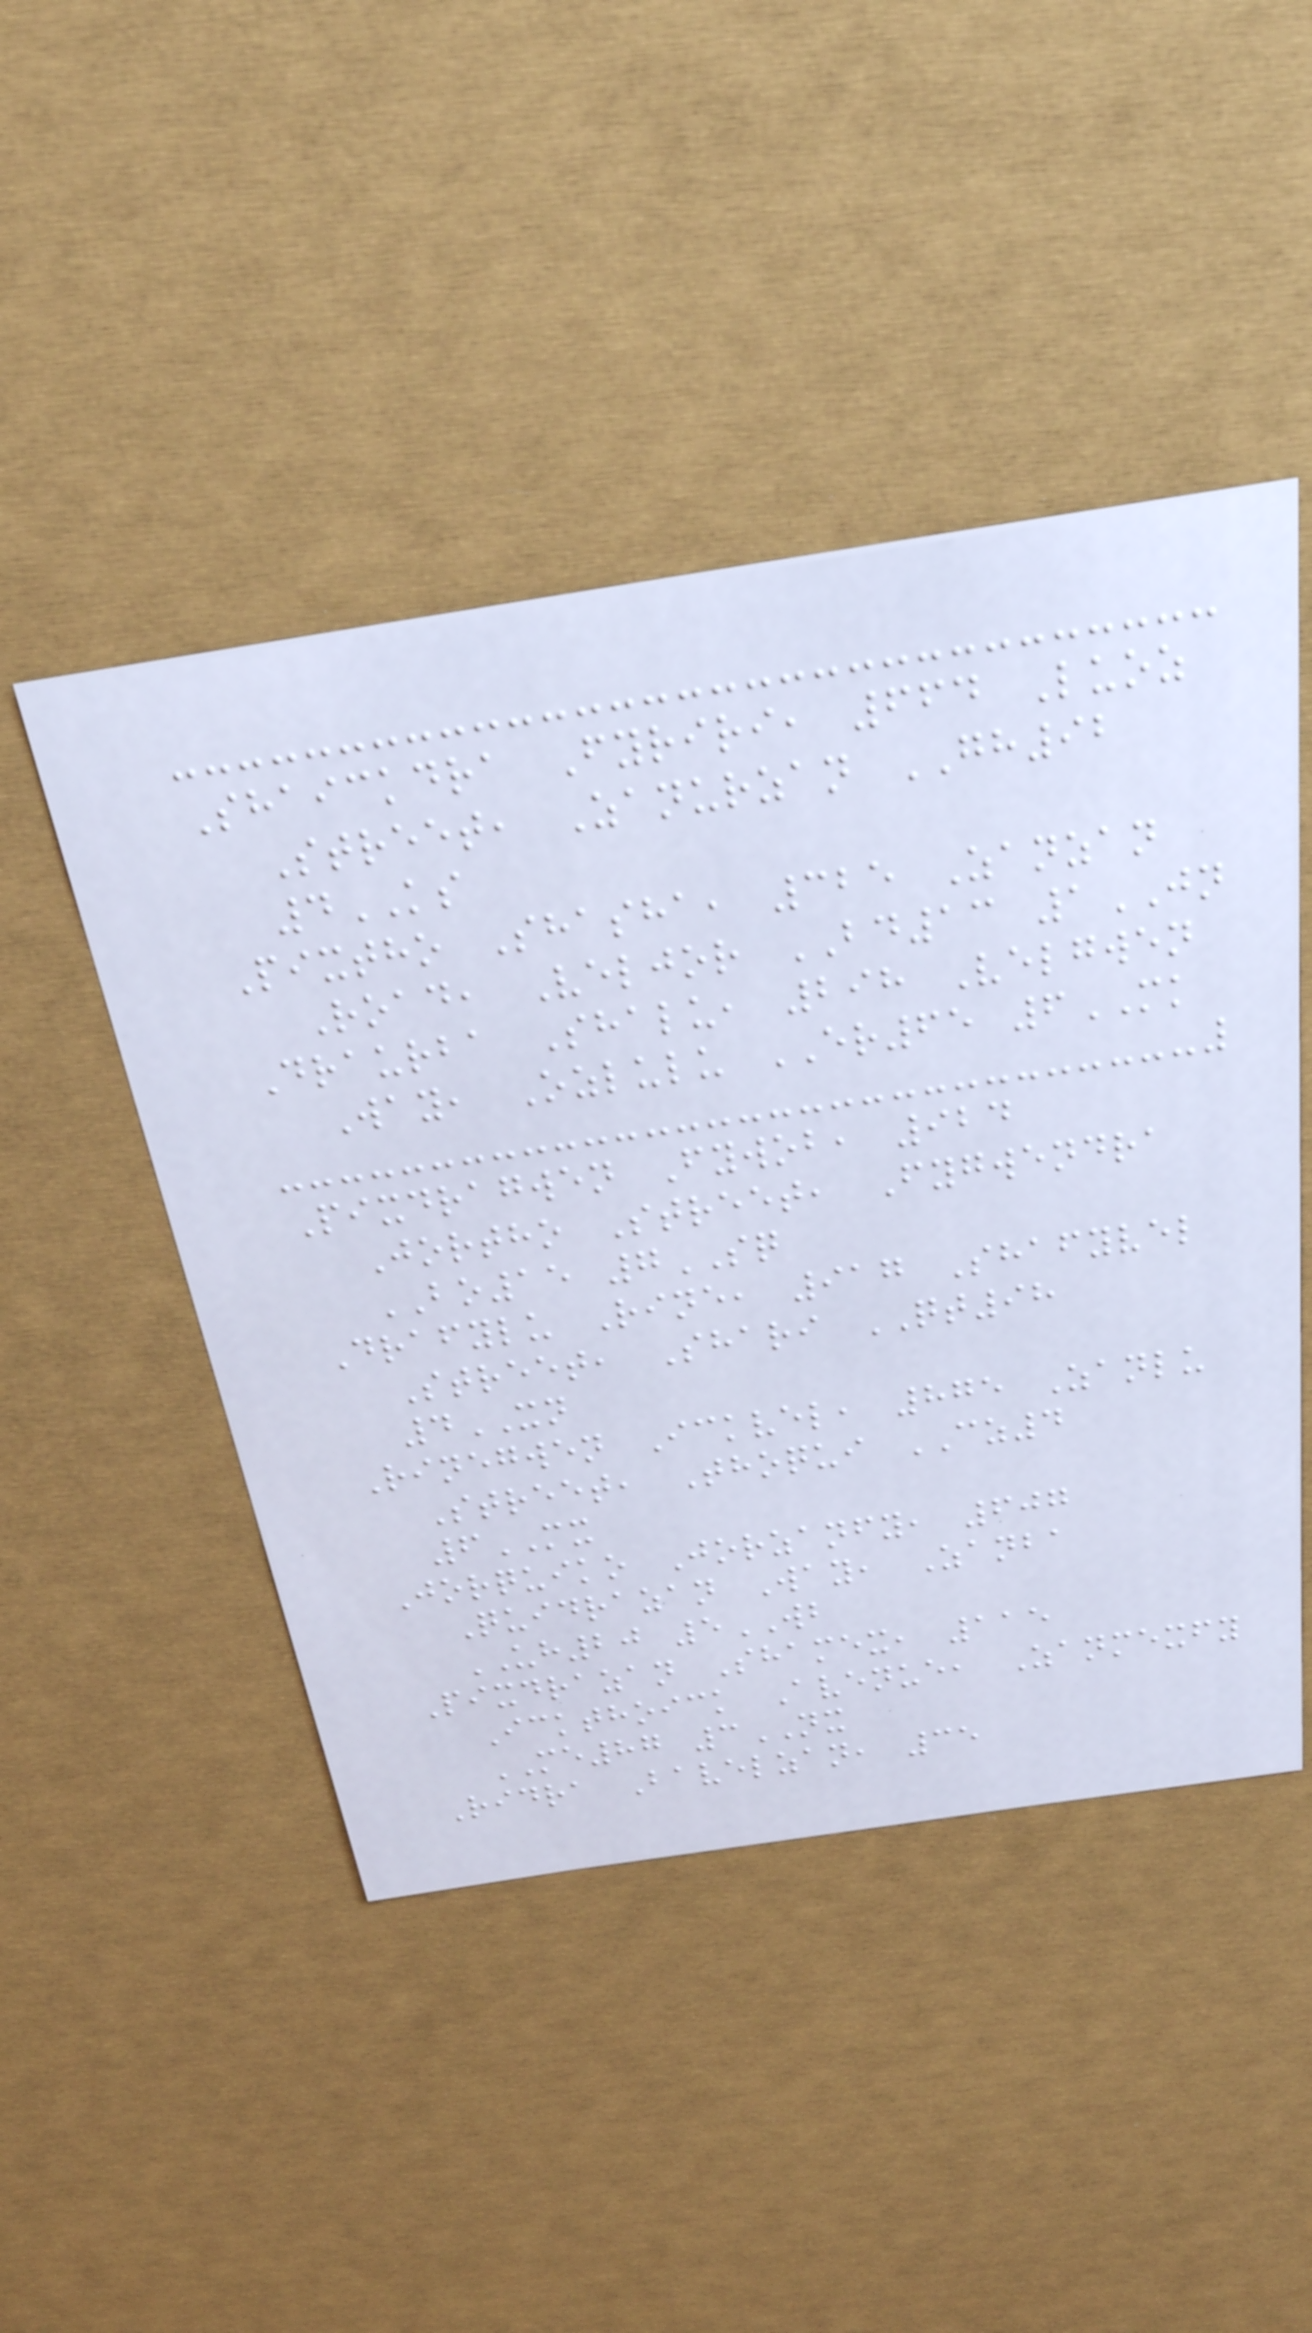Shaickdra Fyriri, 664 Luoz
Street, Zanurzan GH92
4KS
Pixtho Shasha, 325 Zanzan
Road, Veljor BD13 1JN
Draurba Shalu, 298 Velgwen
Way, Ozlulu ER65 6MK
Pixdragwen Fywob, 924
Jortho Street, Fygwendra
BO15 7SQ
Drafylu Rine, 917 Shafyvel
Street, Shari QT98
4XN
Rinegwen Ickvel, 875 Zanlu
Street, Thoqui CZ4
6MX
Jorquiko Jorzanfy, 607
Quidrazan Way, Zanba
UH20 5WB
Pixdrazan Shamex, 115
Ickthoick Avenue, Zanmexfy
ME87 3NX
Ridra Bavelzan, 35
